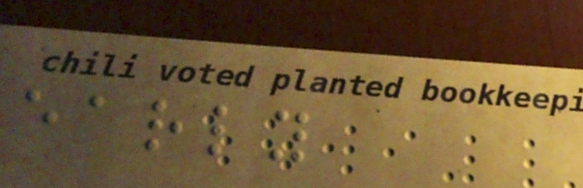early
